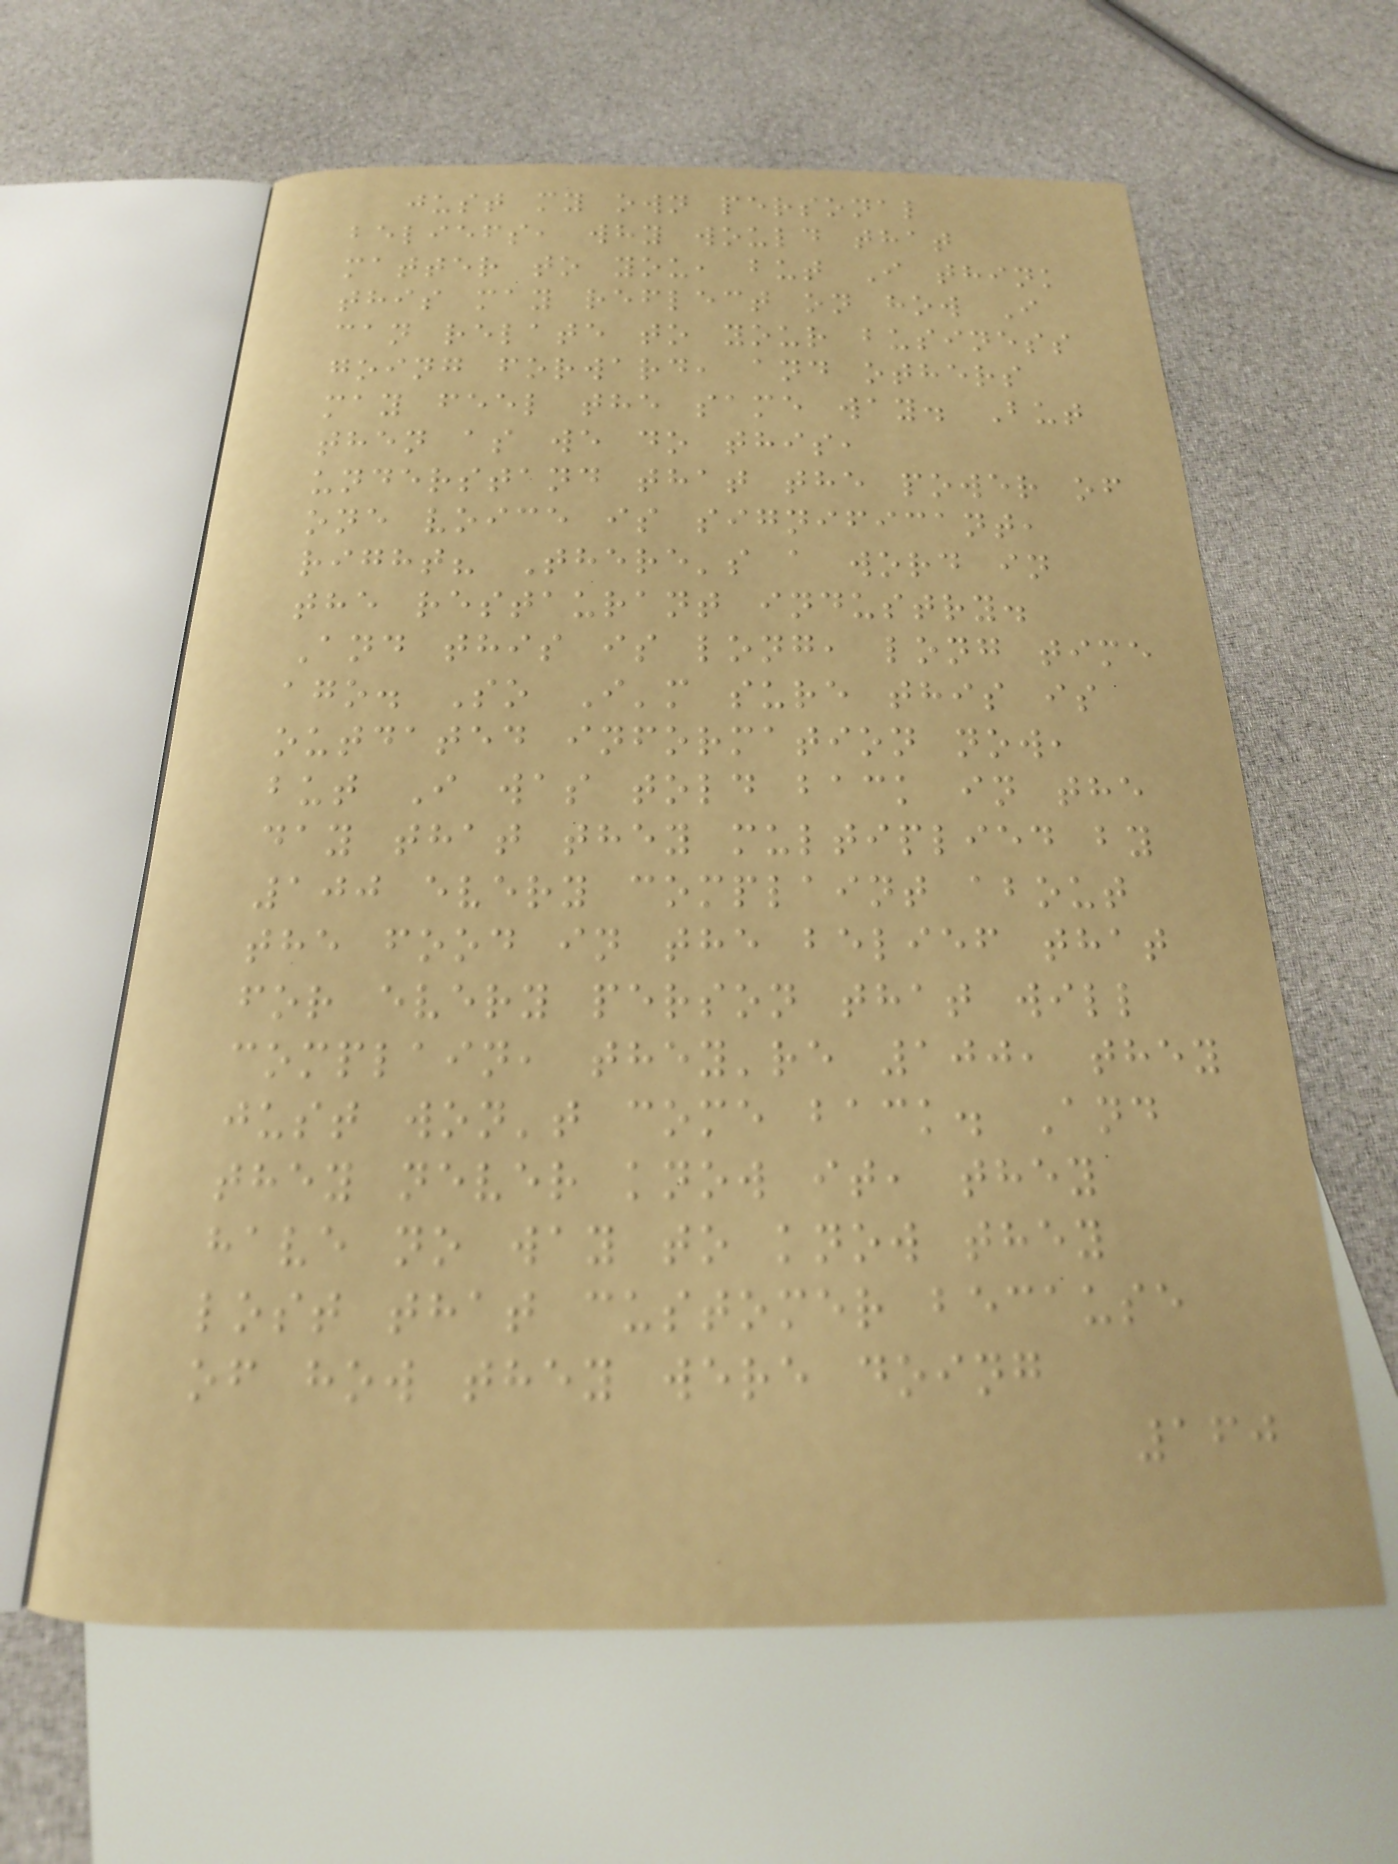just my own personal
beliefs, why would that
matter to you, but I think
this may reflect on how I
can relate to your business
going forward, and others
may feel the same way. But
then as we do this,
understand that the power of
one voice is significant,
right? There's a word in
the restaurant industry.
And this is long, long time
ago. So I'm sure this is
outdated information now,
but I was told back in the
day that they multiplied by
100 every complaint about
the food in the belief that
for every person that will
complain, they're 100, they
just won't come back. And
they never know it, they
have no way to know they
lost that customer because
of how they were doing
160
